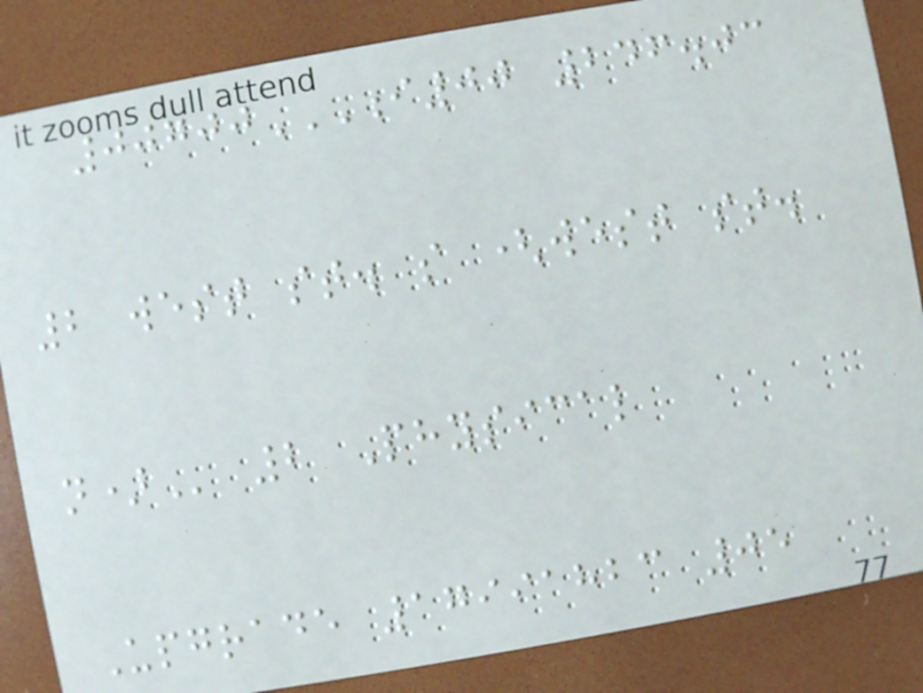00700I00 246.03
2 WEST ST. S (WEST ST.
N) 2 Physical
Upgrade 17991823 05
